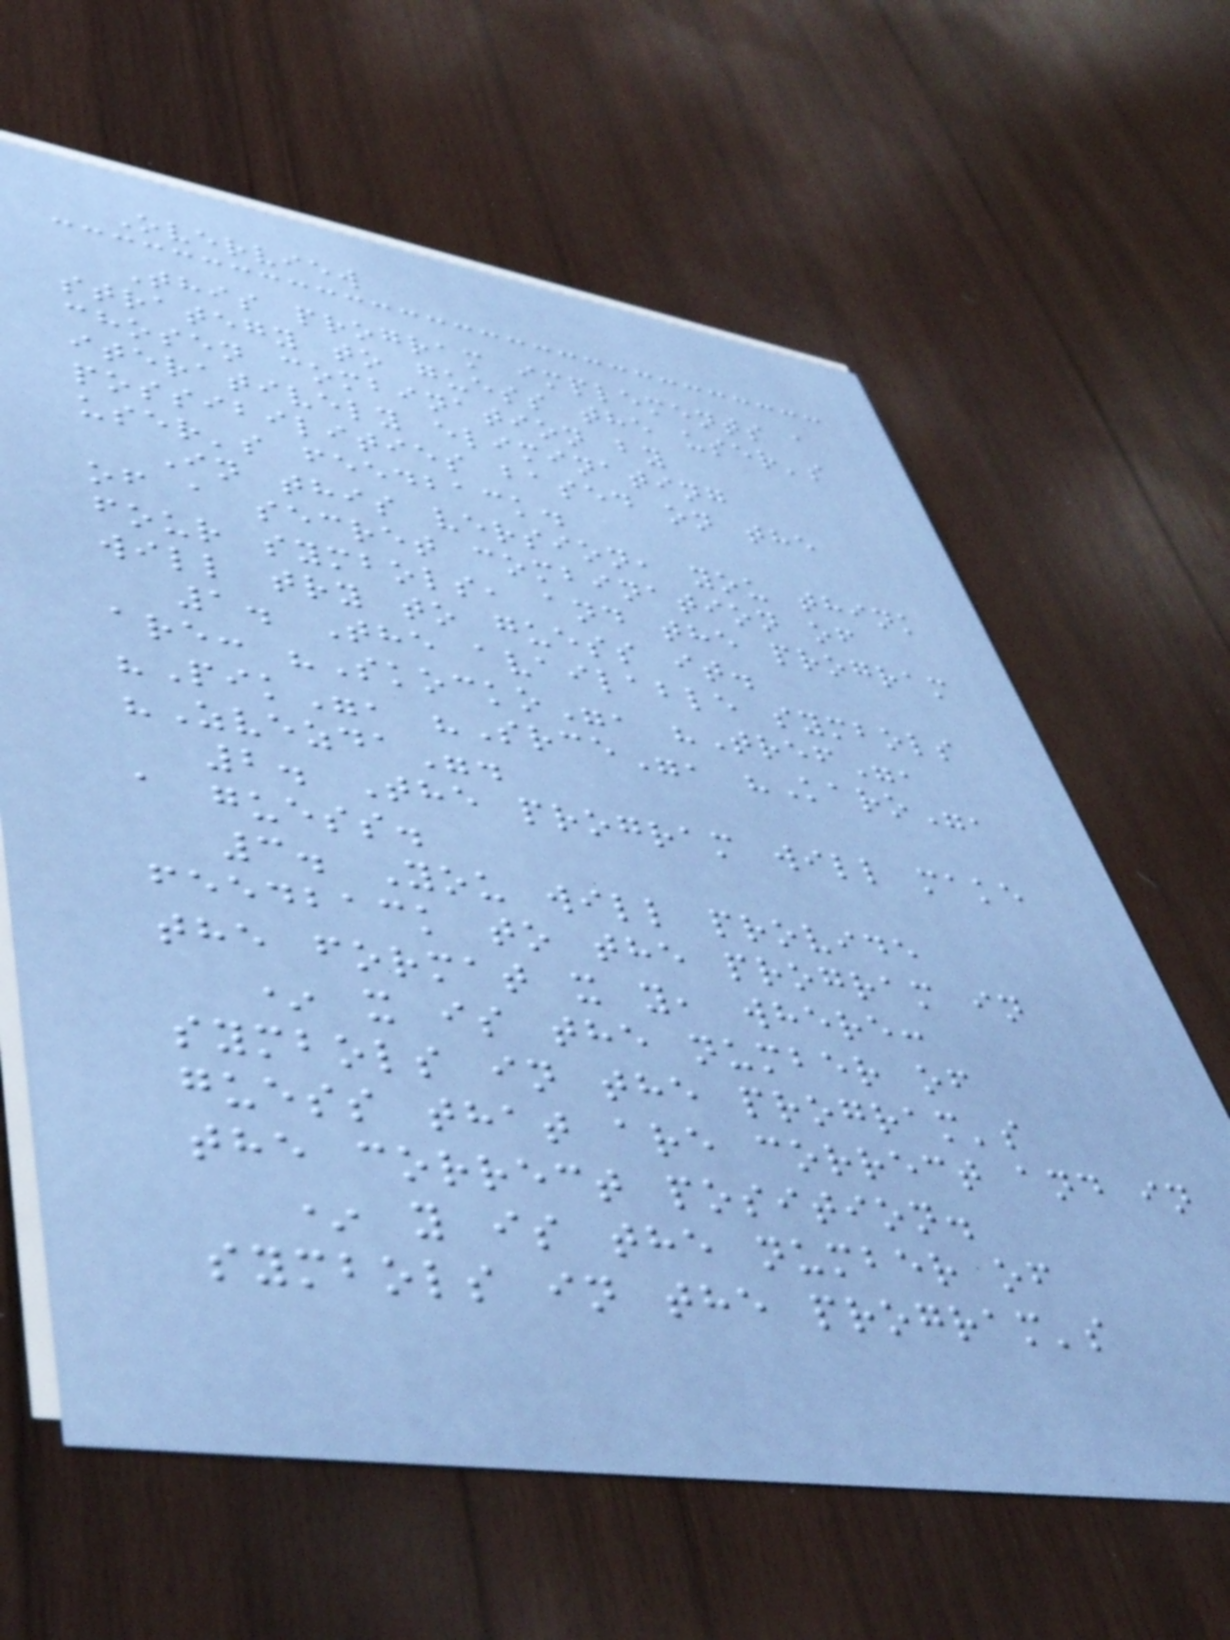Overview
This program implements a
strategy to guess the user's
chosen combination by
iteratively eliminating
possibilities based on the
user's feedback.
In this version, you think
of a secret combination of
four symbols, and the program
will try to guess it.
1. The available symbols
are: "Skocko", "Tref",
"Pik", "Srce", "Karo",
"Zvezda".
2. The program will make
a guess.
3. You will provide
feedback to the program in
the format x y, where:
* x is the number of
symbols in the program's
guess that are correct and in
the correct position.
* y is the number of
symbols in the program's
